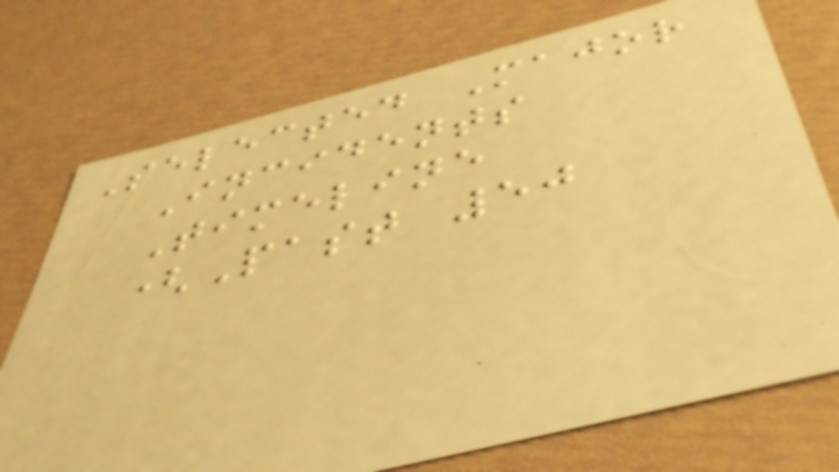Selected Major
Incidents
Timeline
(Past 50
